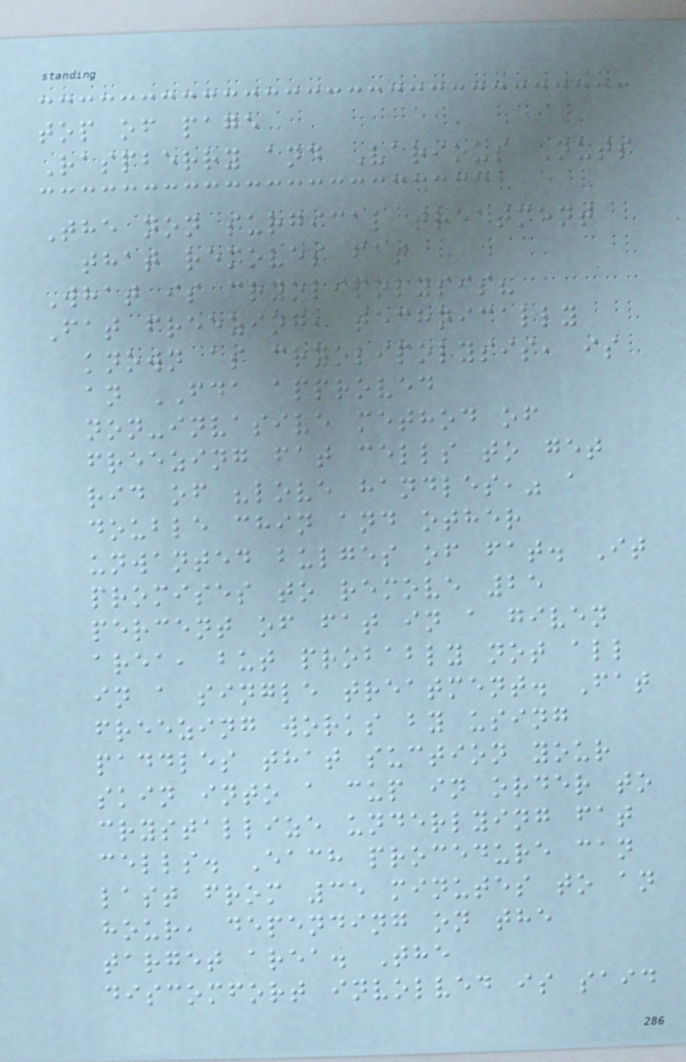top of page
Raspberry and Various Nuts
The non surgical treatment
that removes fat
What is cryolipolysis?
Fat freezing, technically
known as cryolipolysis, is
an FDA approved
non-invasive method of
freezing fat cells to get
rid of "love handles," a
double chin and other
unwanted bulges of fat. It
promises to remove 25
percent of fat in a given
area, but probably not all
in a single treatment. Fat
freezing works by using
paddles that suction your
skin into a cup in order to
crystallize underlying fat
cells. Each procedure can
last from 35 minutes to an
hour, depending on the
target area. The
discomfort involved is said
